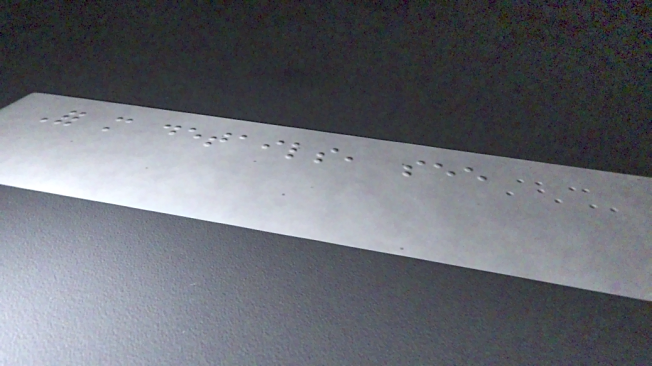For more details, see
